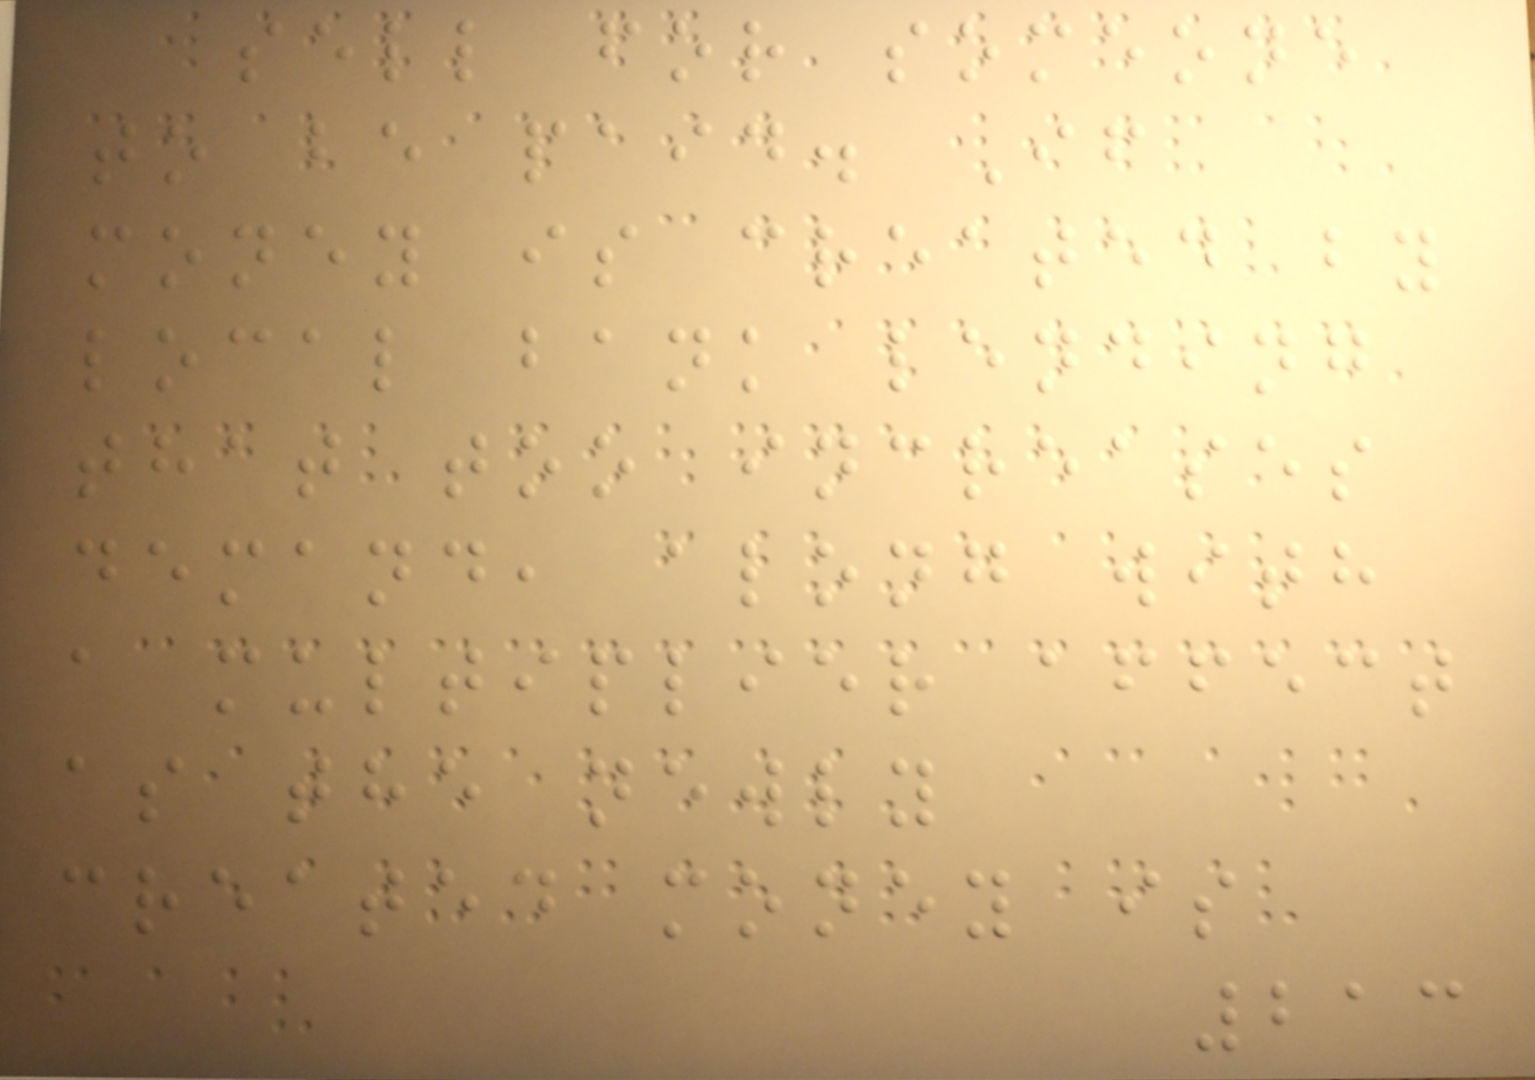sell for someone
to be paid. If
money is created by
local bank lending
that too increases
demand, along with
a multiplier affect
as the newly
created money is
213
